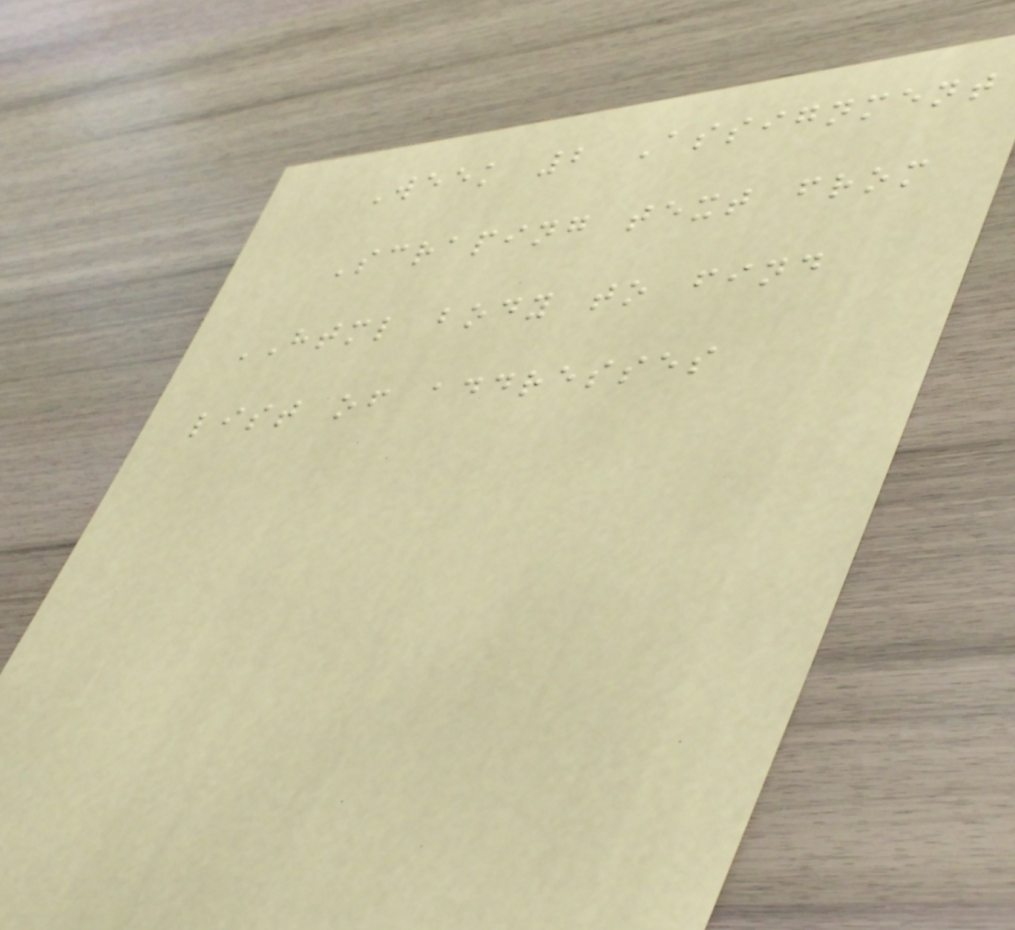Week 2 Assignment
Scraping text from
HTML body to find
list of addresses
